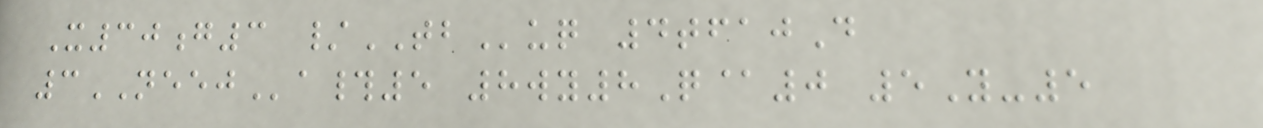X30g3 /TBuq 4tfajD
3NEEJa#5 8wy8Q@0 5Y-5
